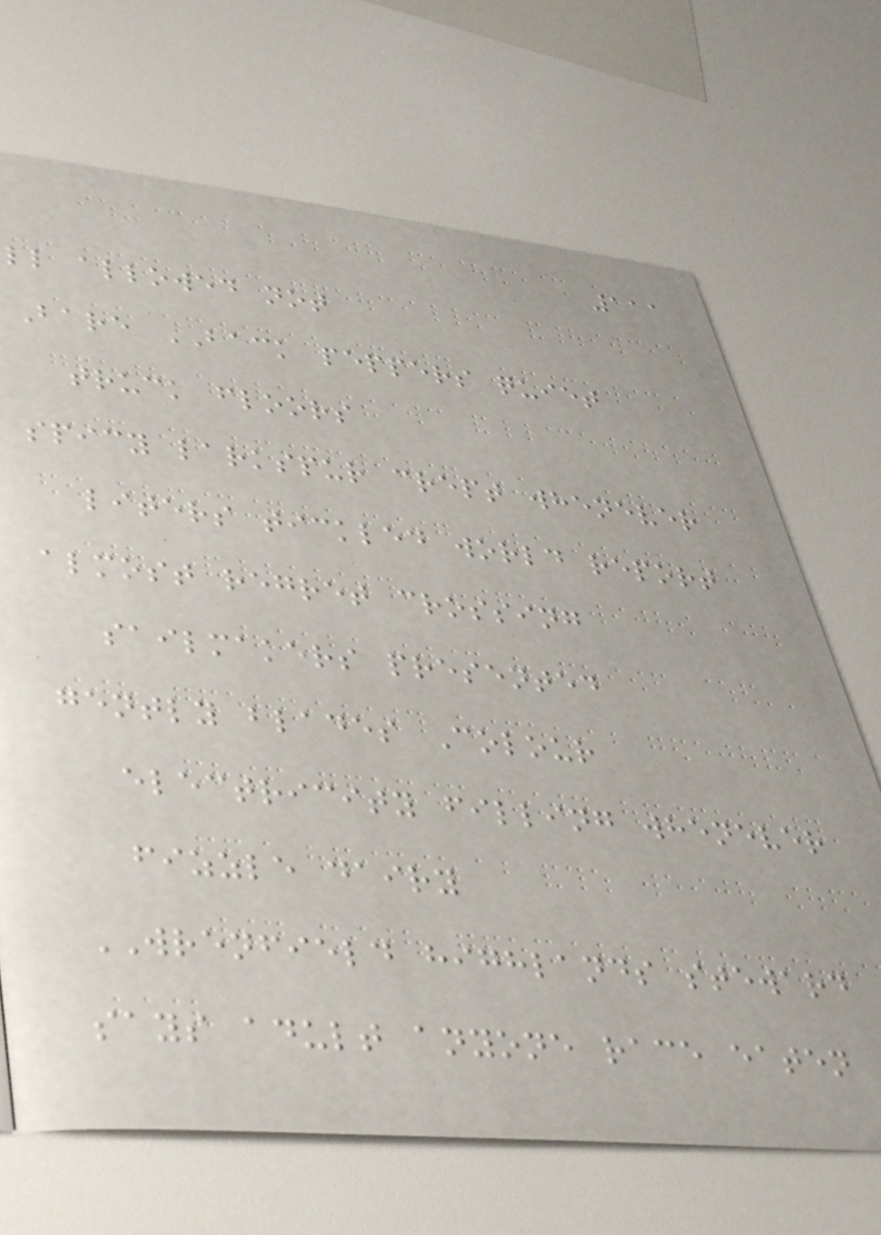111
ll allowed not
Bare BACK peppers quiet
truck floors
spicy larkspur crept whenever
liters tickled world report
almost regret crossing
sailmakers presented
gently blades Colour
electricity filling whenever
fizzle dairy
WRENFIELD highlands steward
says adult anyone race eaten
